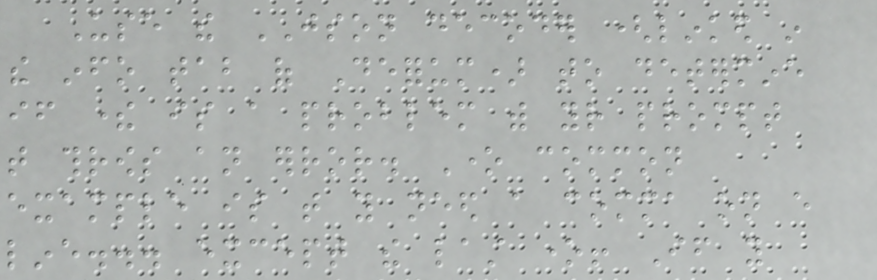Use the JSON decoder (linked in
the info tab of Deforum) to determine
if there is a problem with your prompt
that throws an error. One common
example is that you need a comma on every
line... except the last one! If you
